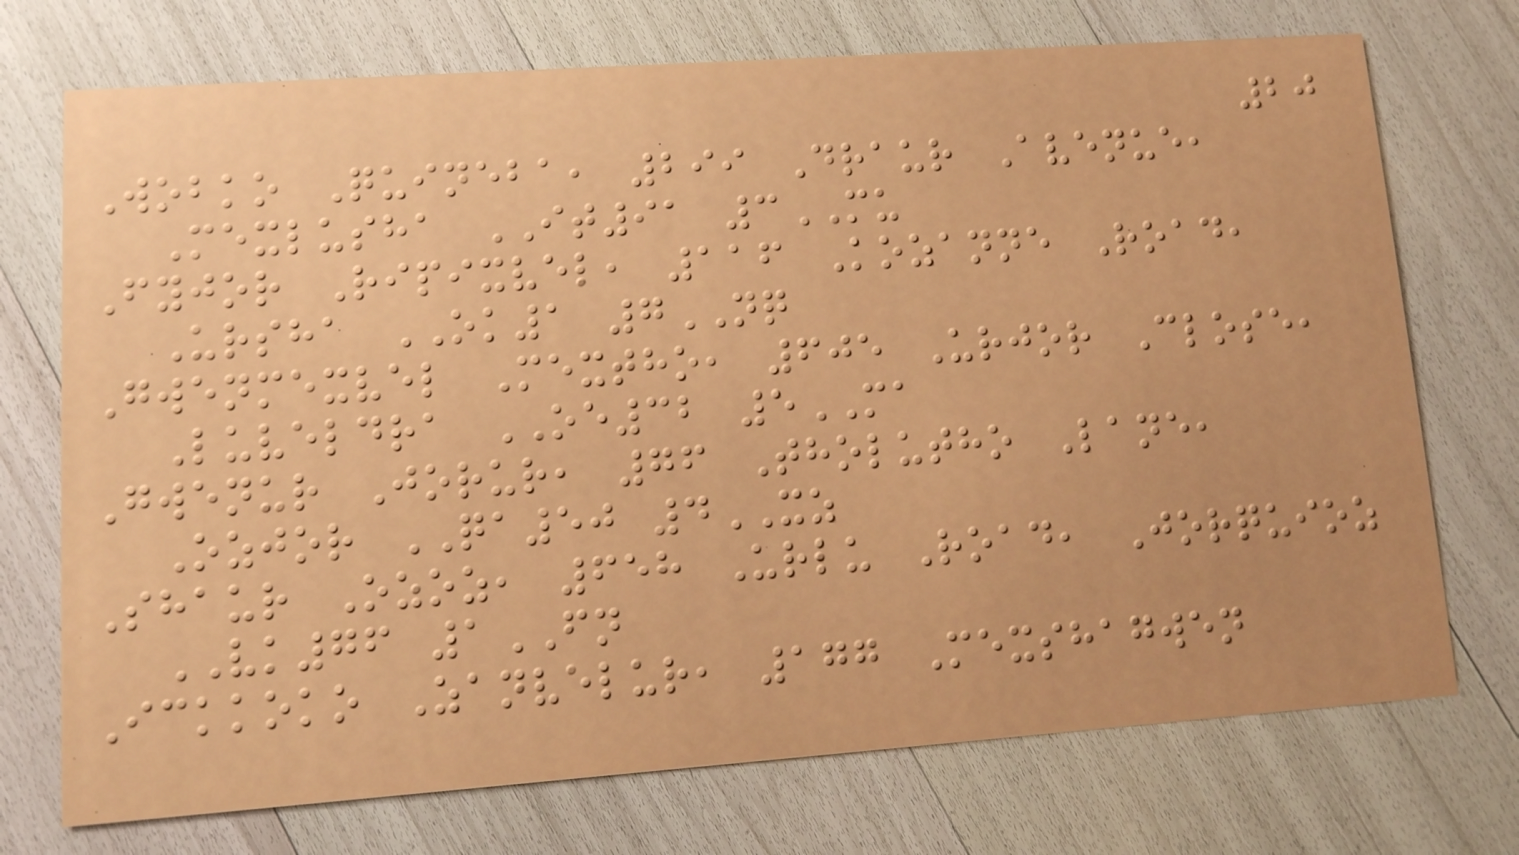20
Wobko Quineba, 299 Draur Avenue,
Mexlusha IT91 3MU
Fyjor Ripixvel, 116 Kozanne Road,
Ursha OK1 7NQ
Gwenmexvel Mextho, 605 Urjor Close,
Luveldra OE32 5MA
Gwenur Jorur, 76 Tholutho Lane,
Ozjor QA50 4XZ
Shaur Ozoz, 658 Urlu Road, Jorquioz
VK76 1FN
Ickkoko Zanvelur, 177 Mexshagwen
